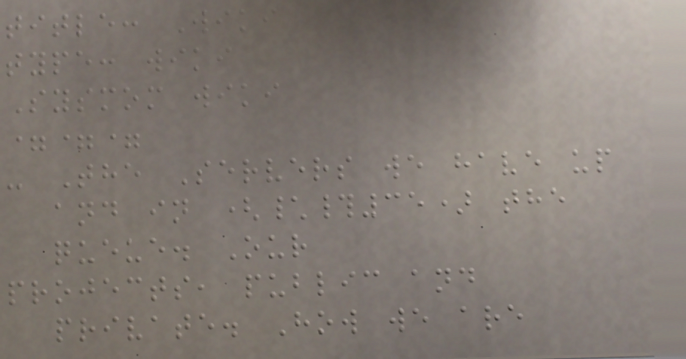title: Wiki
type: wiki
Sysmom wiki
===
- The Servers we have up
and in (\#35) the
queue. Our
projects, public and
private. How we are
